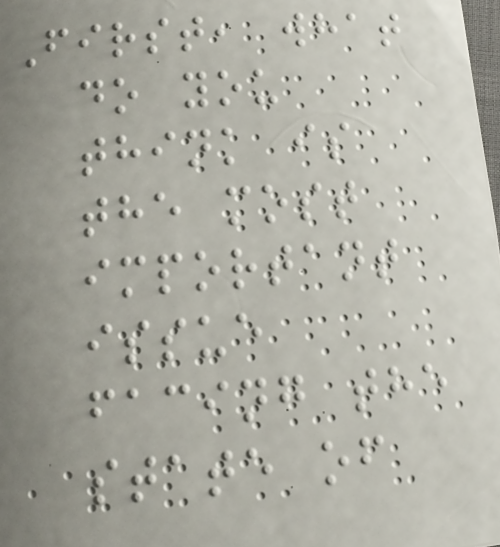First, what
do you
think is
the most
important
issue
facing the
state of
